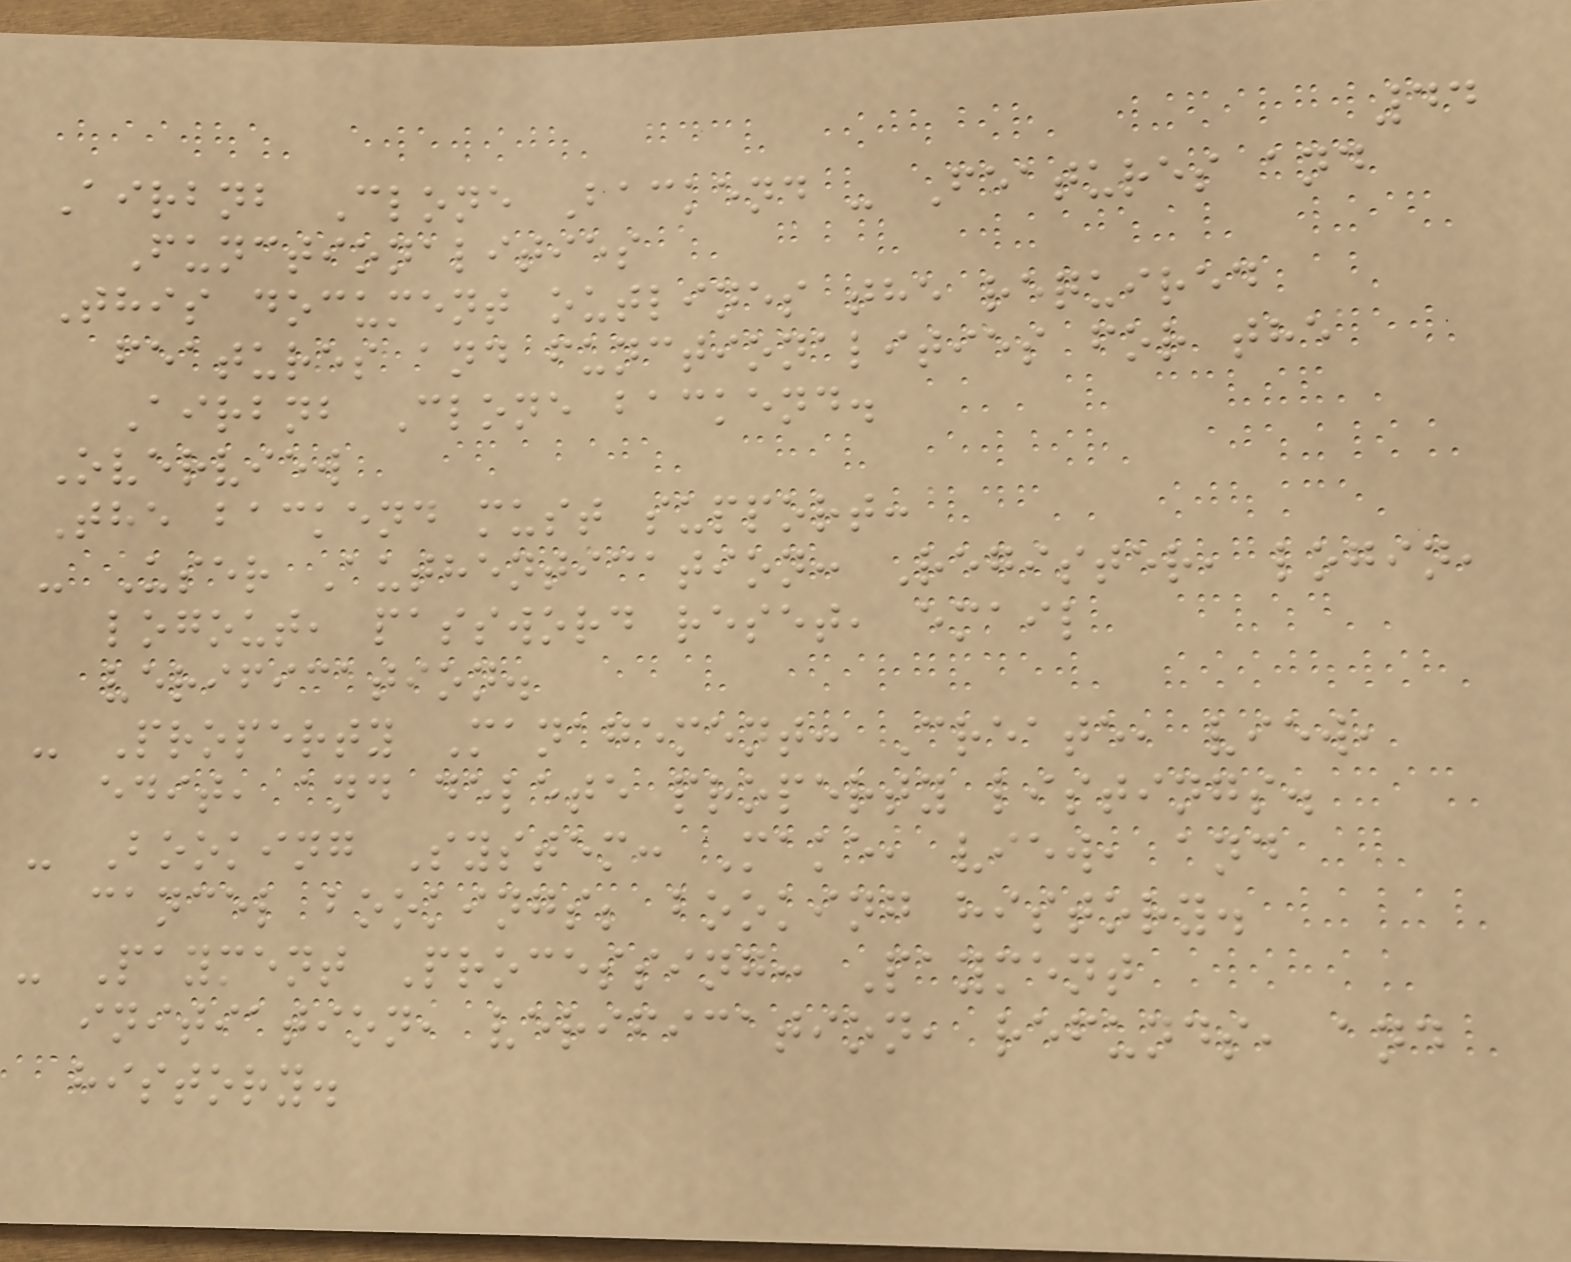44
Airbnb Clone Backend - Features and
Functionalities
This document outlines the required
features and functionalities for the
Airbnb Clone backend.
Overview
The backend must support:
- User Authentication: Register, login,
logout, password reset, email
verification.
- Property Management: Create, view,
edit, and delete property listings.
- Booking System: Make, view, and
cancel bookings; booking history.
- Payment Processing: Payment
initiation, verification, refunds, and
history.
